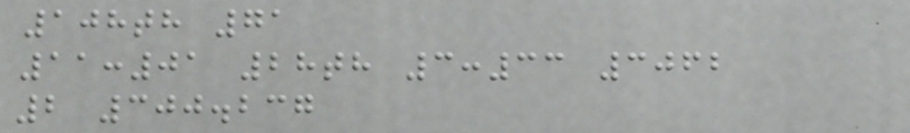108th 71
11:01 28th 3:33 3062
2 300.237
